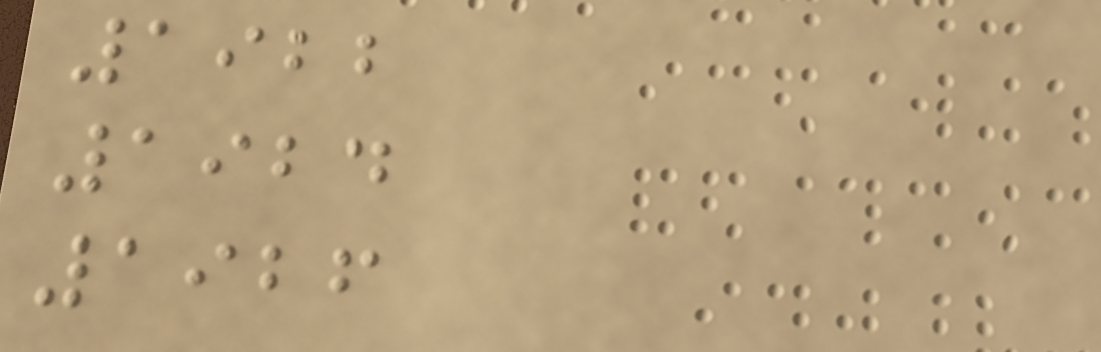1922
1924
1926
